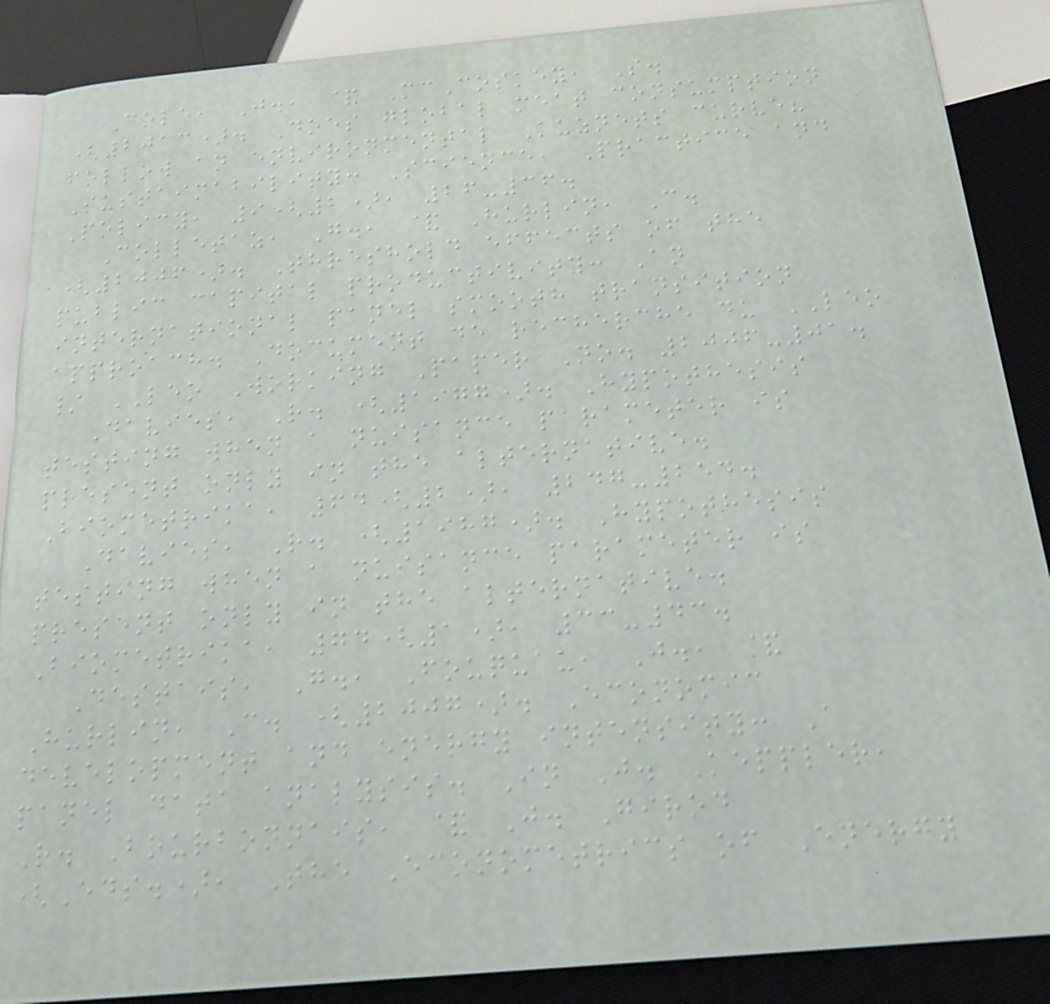Cole, J., & McCoskey, S.
(2013). Does global meat consumption
follow an environmental Kuznets curve?
Sustainability: Science, Practice and
Policy, 9(2), 26-36.
Colletaz, G., & Hurlin, C.
(2006). Threshold effects of the
public capital productivity: An
international panel smooth transition
approach. Document de recherche du LEO
/ LEO Working Paper No. 2006-01.
Davies, R. (1977). Hypothesis
testing when a nuisance parameter is
present only in the alternative.
Biometrika, 64(2), 247-254.
Davies, R. (1987). Hypothesis
testing when a nuisance parameter is
present only in the alternative.
Biometrika, 74(1), 33-43.
Destais, G., Fouquau, J., &
Hurlin, C. (2007). Economic
development and energy intensity: A
panel data analysis. In J. Keppler,
R. Bourbonnais, & J. Girod
(Eds.), The Econometrics of Energy
